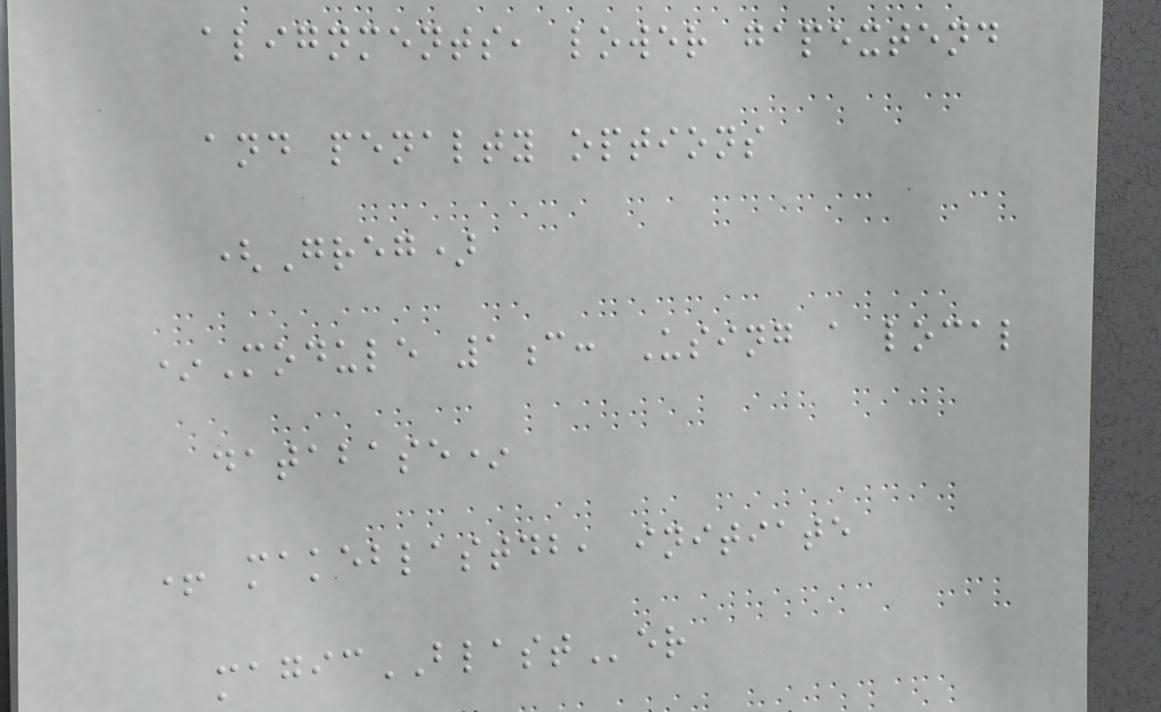alignments, lower gapextend
and penalty options
(Greg)
*Module 1c: Using a local
database*
+ makeblastdb, initiate
magicBLASTer
